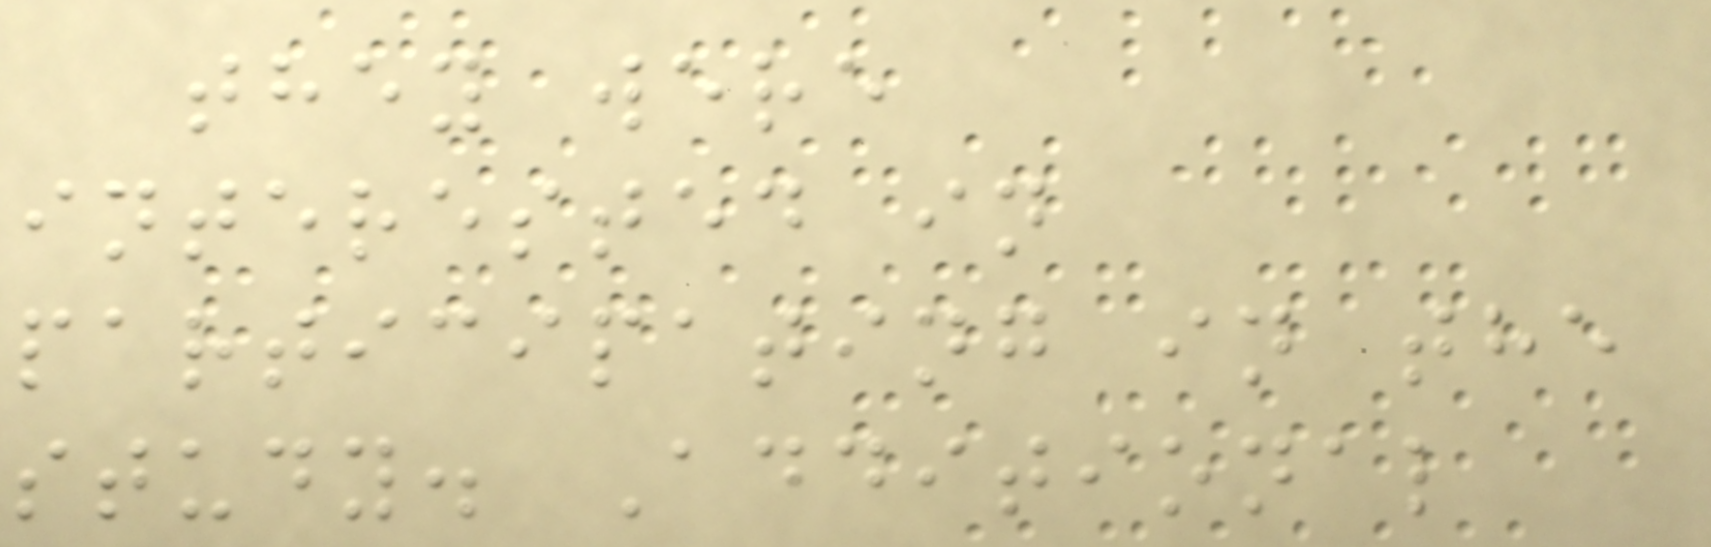they were
interested in
participating in the
study. Additional
